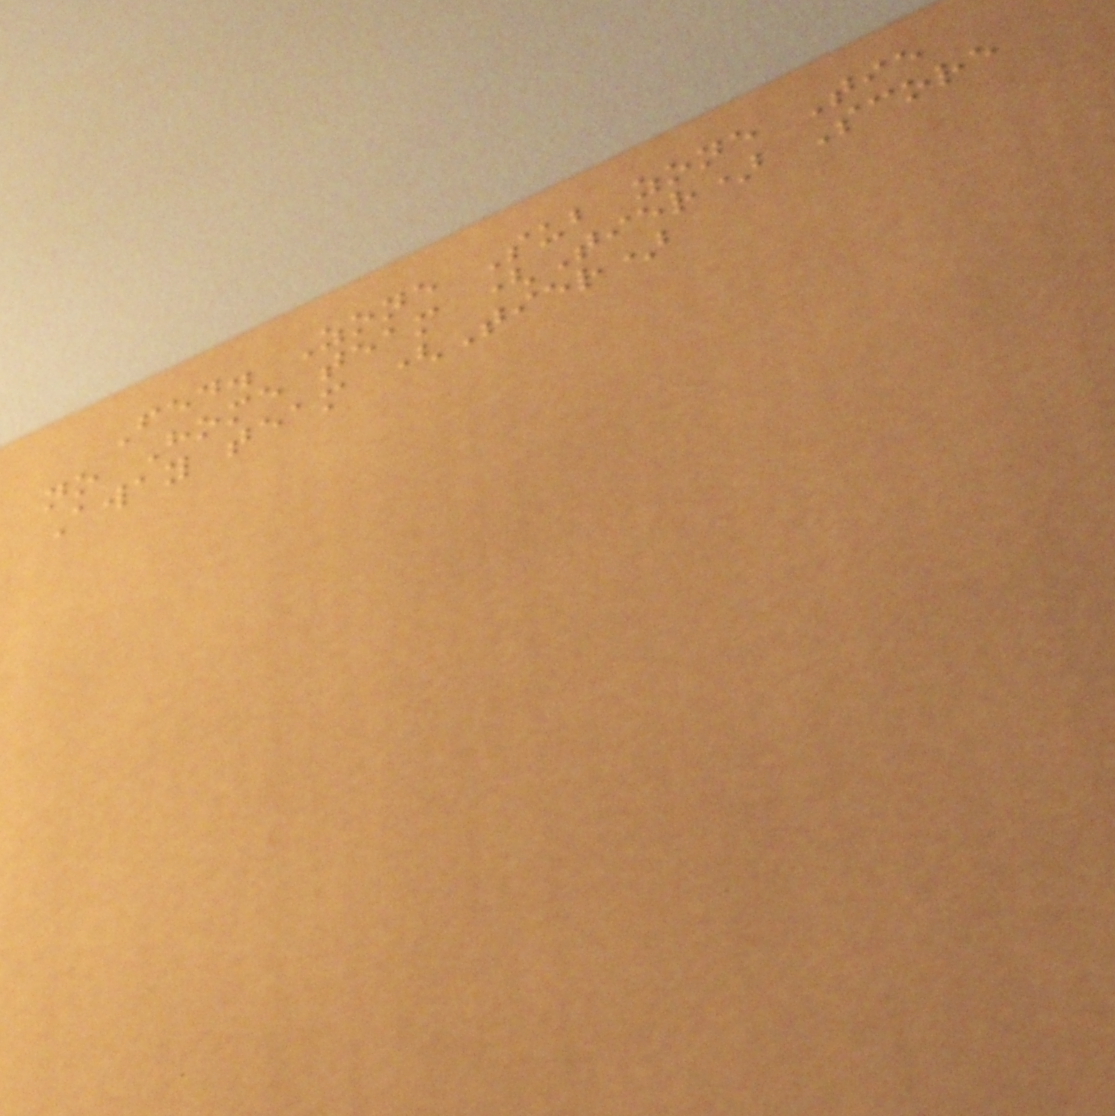Fed. Zone Sub zone Tie
no Home team (Tier) Score
Away team (Tier)
